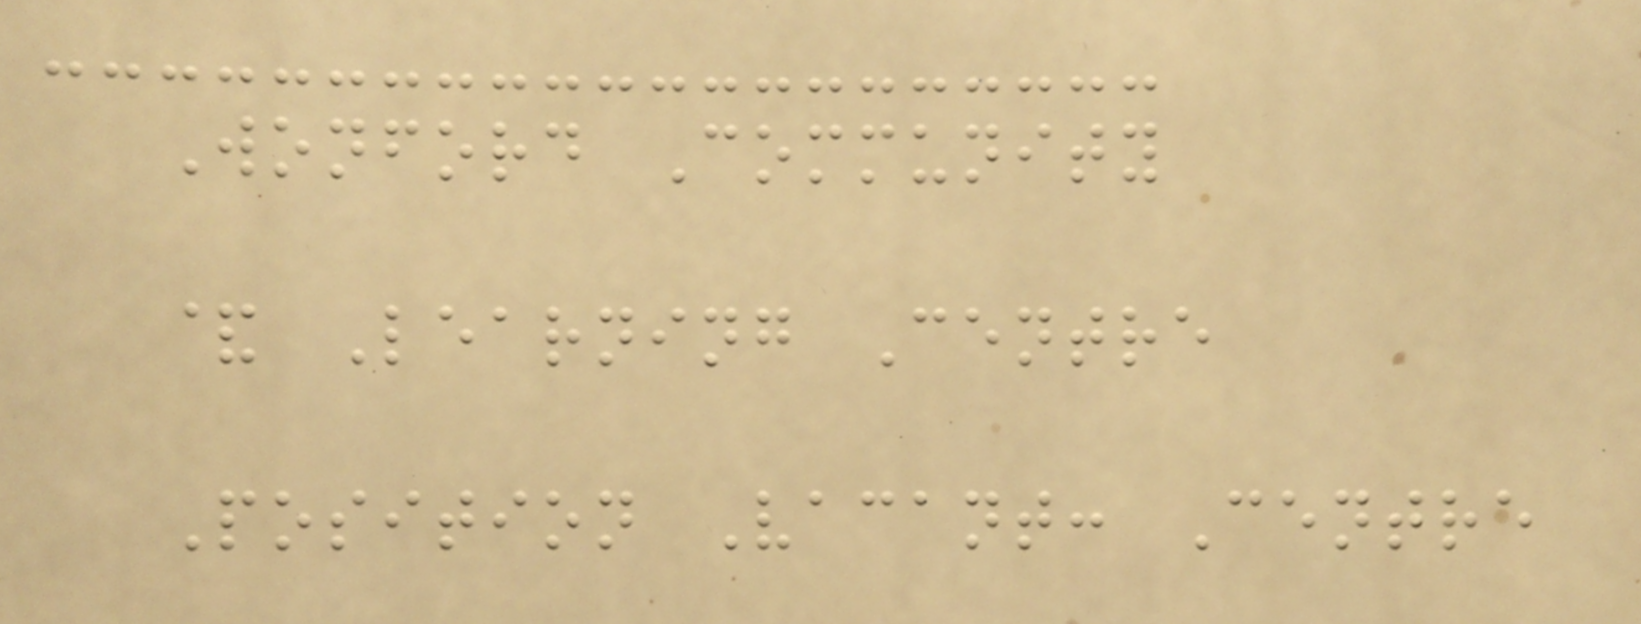Wonford Community
& Learning Centre
Position Vacant: Centre
